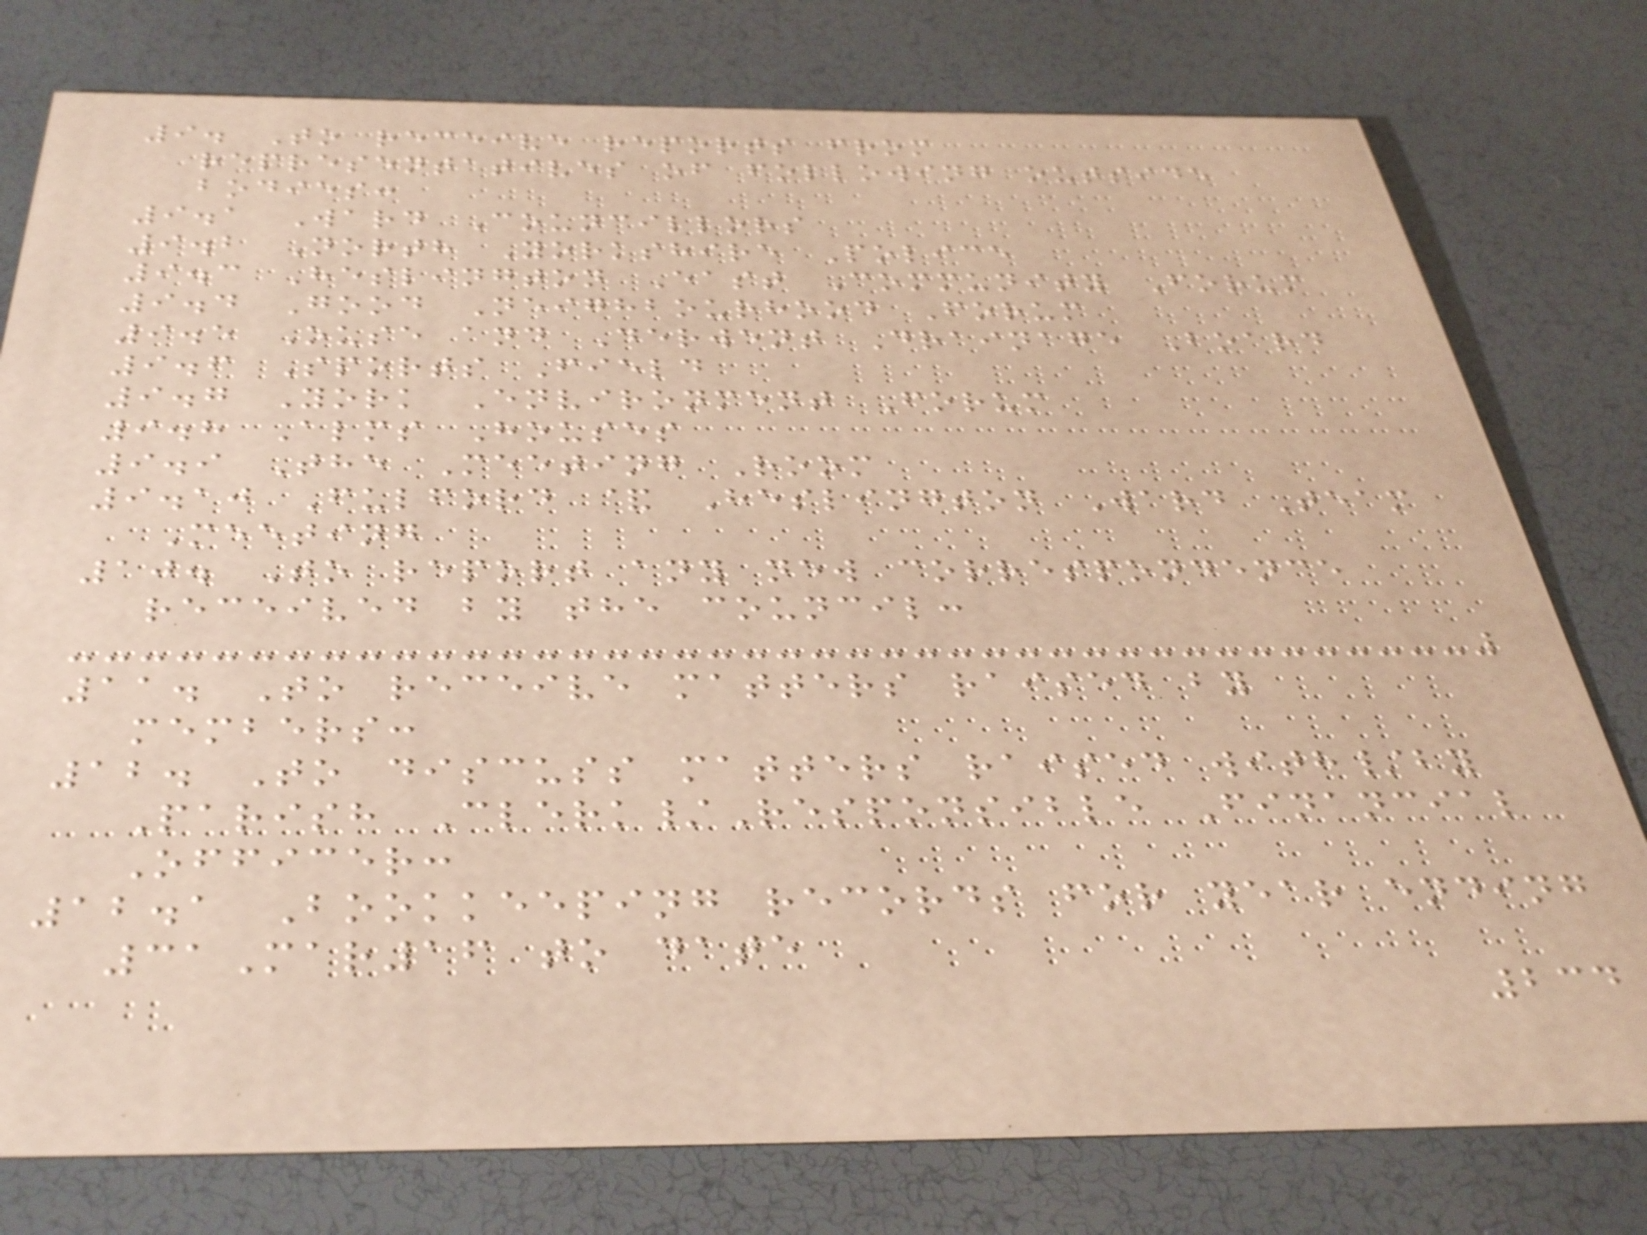9. To receive reports from
representatives of following outside
bodies:
9.1 Ward Councillors
9.2 North Yorkshire Police
9.3 Heslington East Community Forum
9.4 Good Neighbourhood Forum
9.5 Ouse and Derwent Drainage Board
9.6 Sports Field
9.7 York Environment Forum
9.8 Alms Houses
9.9 The Meeting Room
9.10 Fulford & Heslington Ward Team
Meeting
10. To report any new correspondence
received by the council:
11. To receive matters raised by
members:
12. To discuss matters raised with/by
Parish Clerk/Responsible Financial
Officer:
12.1 Bookkeeping records for year ending
31Mar16 to date
234
